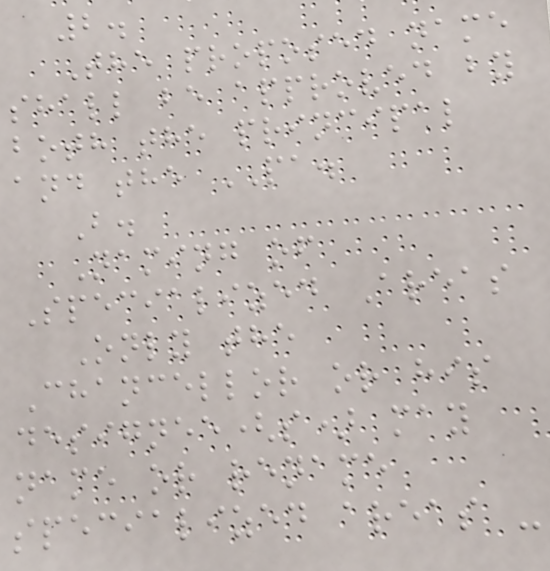2.
The proposed name
shall be approved by
both the principal
and the PA.
B.
Naming of
Specialized Areas
Only the
Chancellor or his
designee(s) may
name or rename
specialized areas -
